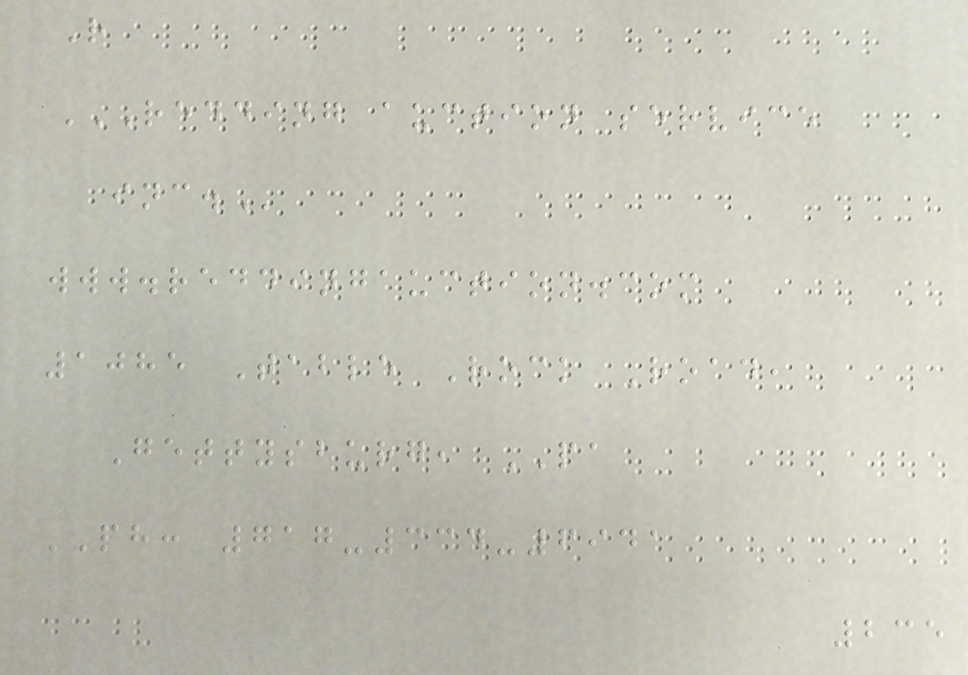R
REDDING AUCTION SERVICE
INC.
www.reddingauction.com
1085 Table Rock Road,
Gettysburg, PA
PH: 717-334-6941
235
